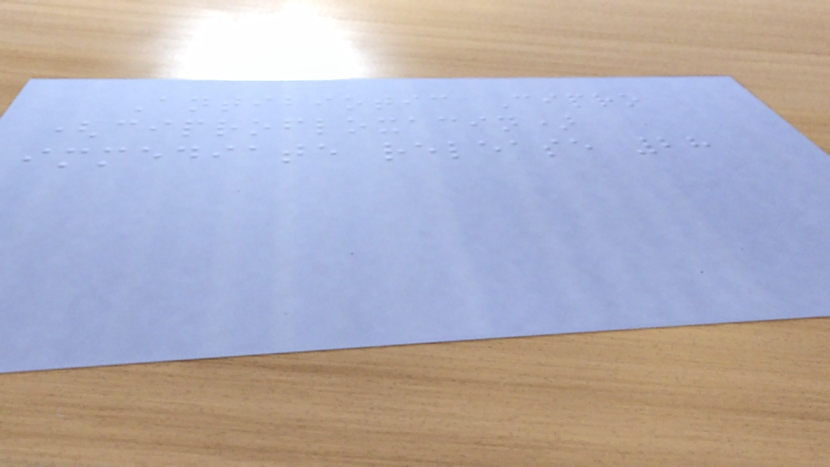Antibiotic Cipro
(ciprofloxacin)
immediate release 28
